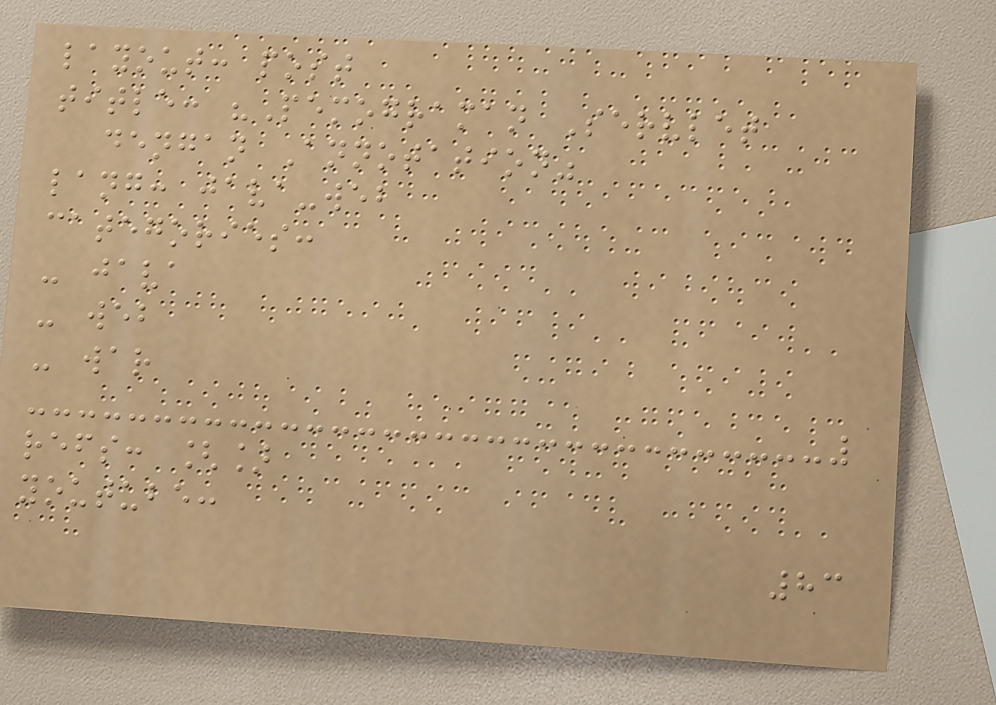layout: post
title: "Pemograman Servlet
dengan Annotation"
lang: java-web
categories:
- java
- web
- war
refs: []
youtube:
83
